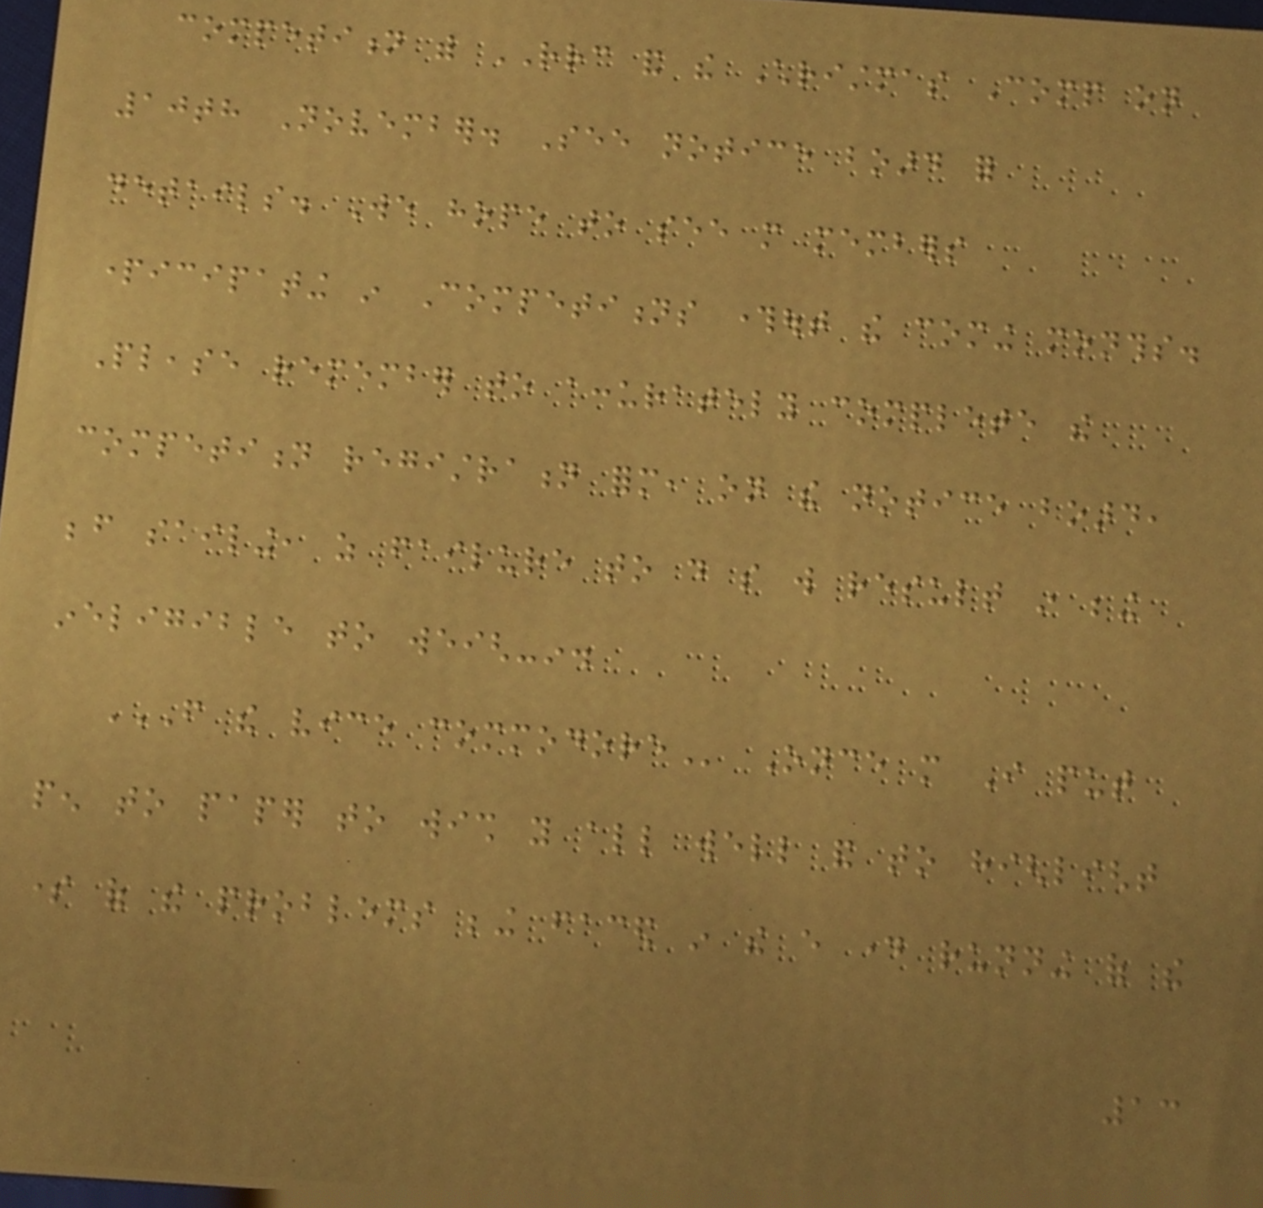competition with RRC and the Christmas Comp on
10th November. See notice board for
details. We hope to see more members
participating in Competitions throughout the coming months.
Please remember to accurately complete the
competition registration form, on the notice board,
before sailing, as failure to do so will result in being
ineligible to weigh-in.
FROM THE VICE COMMODORE Once more I put
pen to paper to wish you all well and to highlight
some of the problems being faced in the every day running of the
13
